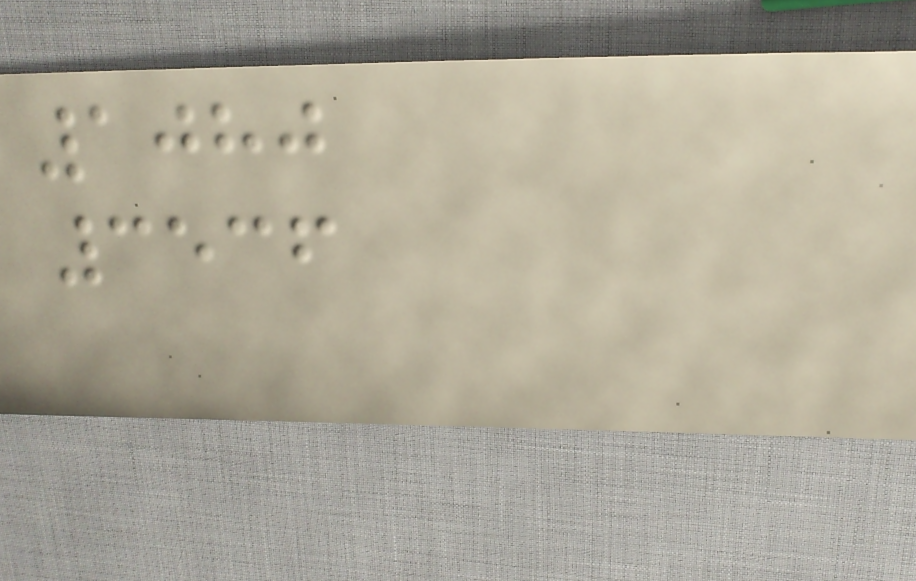1080
3536
